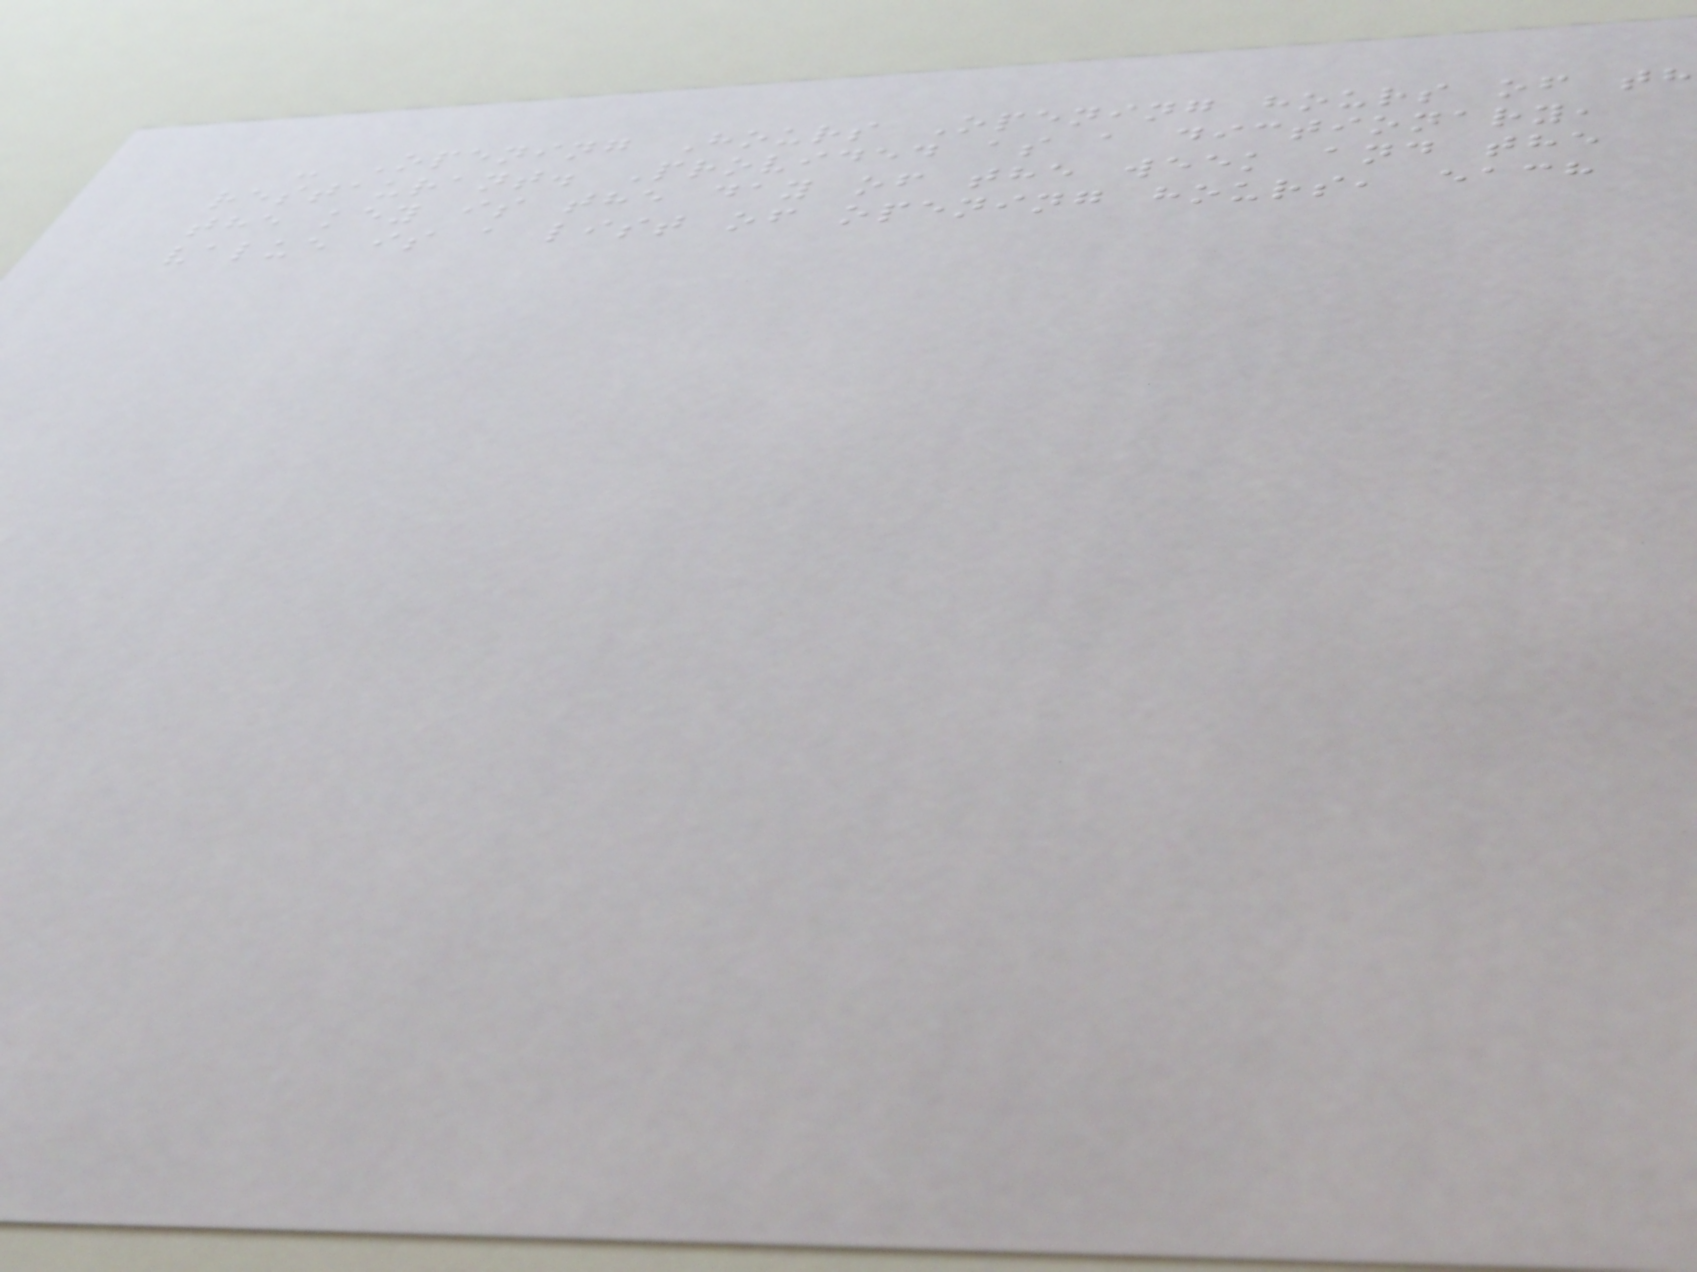- Opening Hours Opening hours of th
restaurant. Provided as a dictionary,
the key is the day of the week and the
value is a list of opening hours, each
